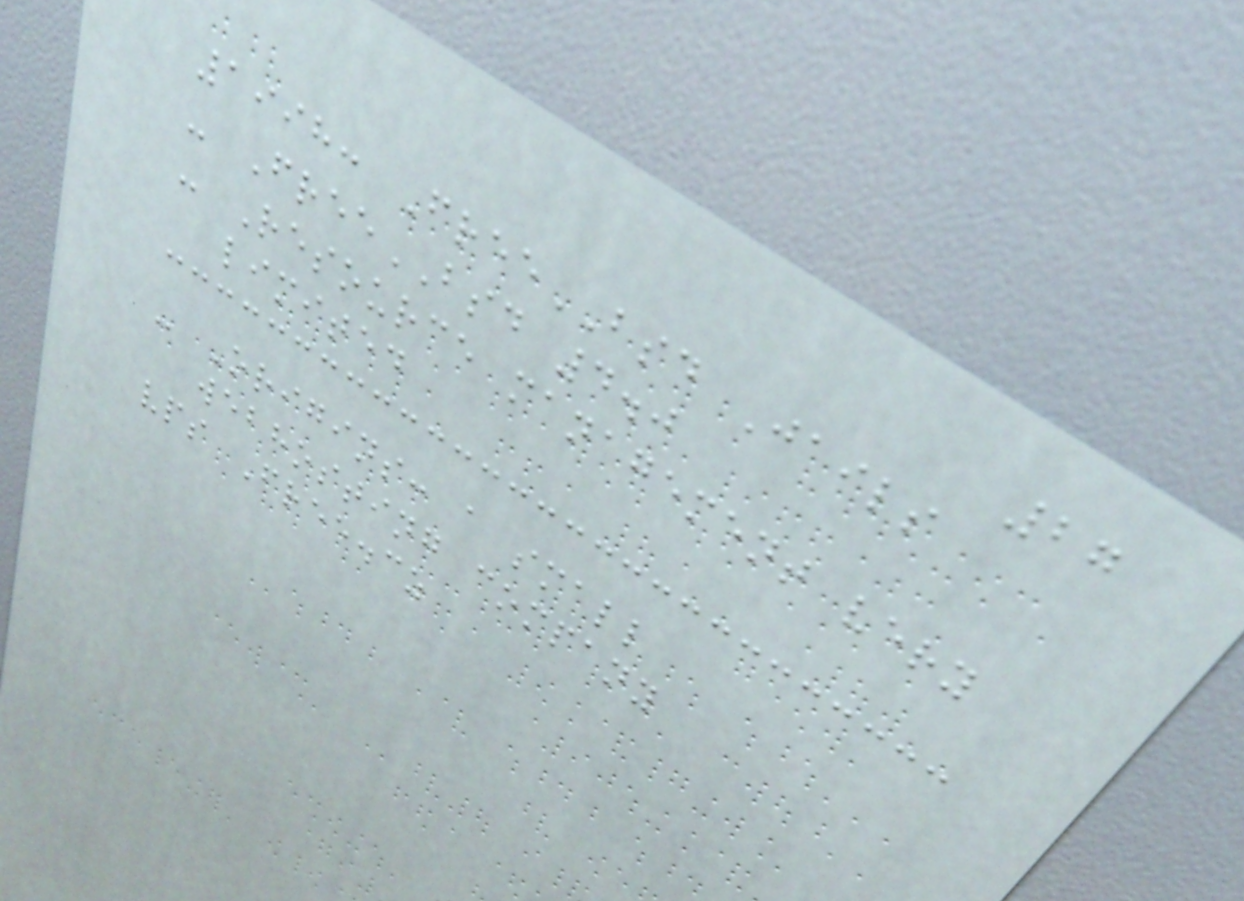27
1998: FreeBSD Jails
- FreeBSD 4.0
- Resource management very
limited
- Origins: a small
webhosting company
vps Free.cz
